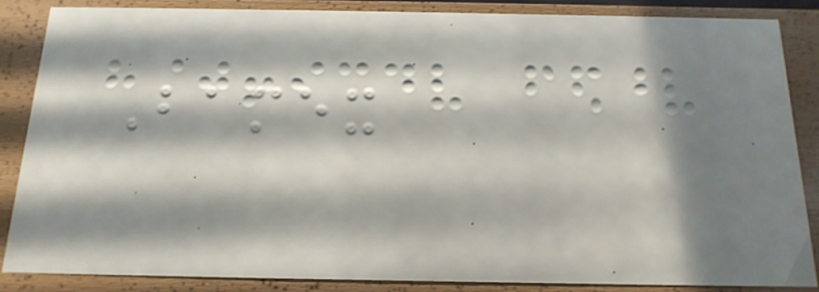Bamex
